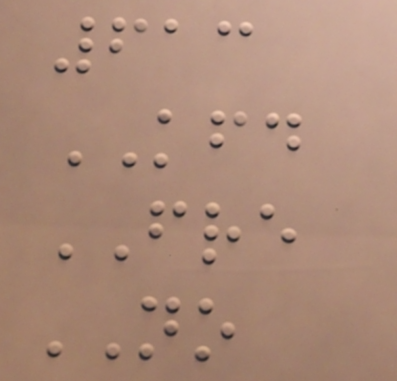613
KFD
FRE
NO
